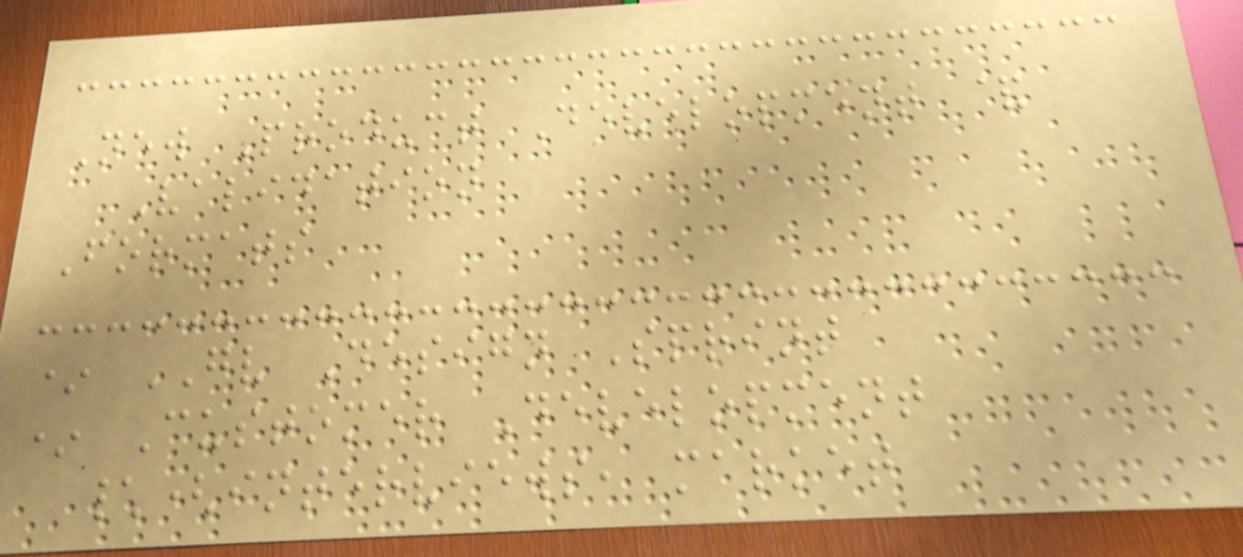New Product Development &
Validation
Formats
* GV Design Sprint
* Customer Development
\(interviews, market
